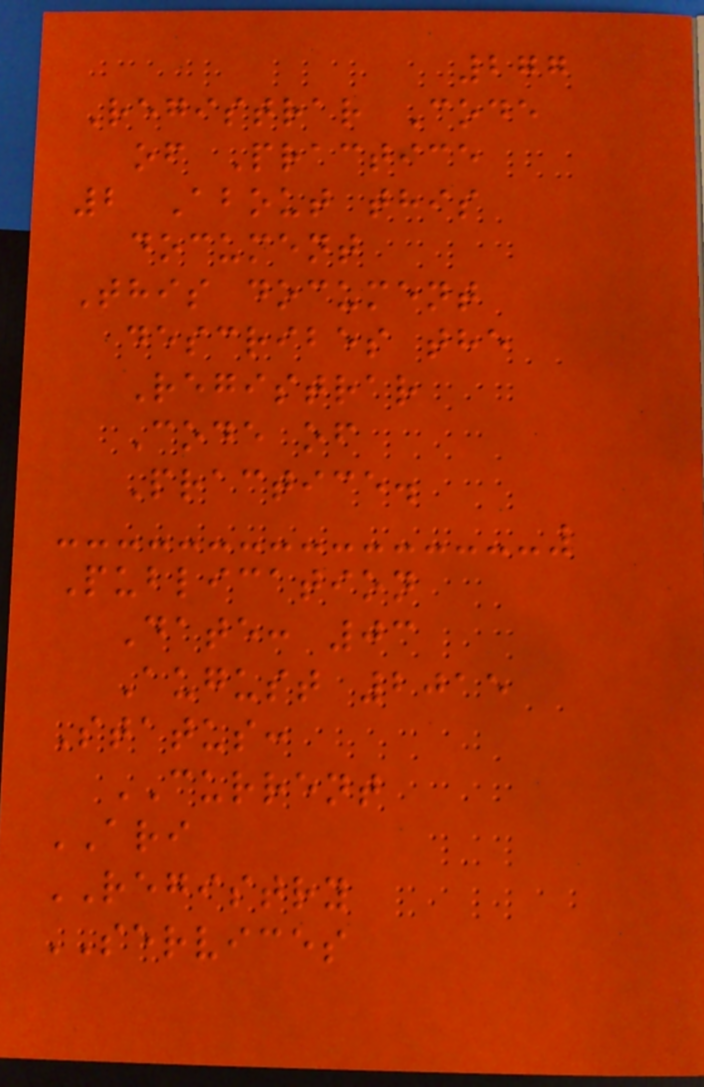277
Registrar Code
of Practice
2 About this
document
This document
describes the
Registrar
Code of
Practice.
Publication
Date: 03
August 2015
Status:
CURRENT
ARI
REGISTRY
SERVICES
